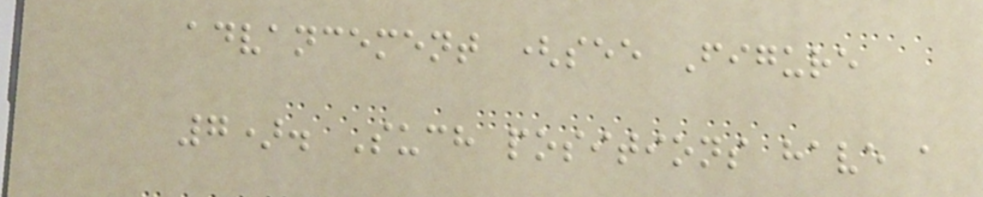advancement (see Figure
7). Such positions have a
